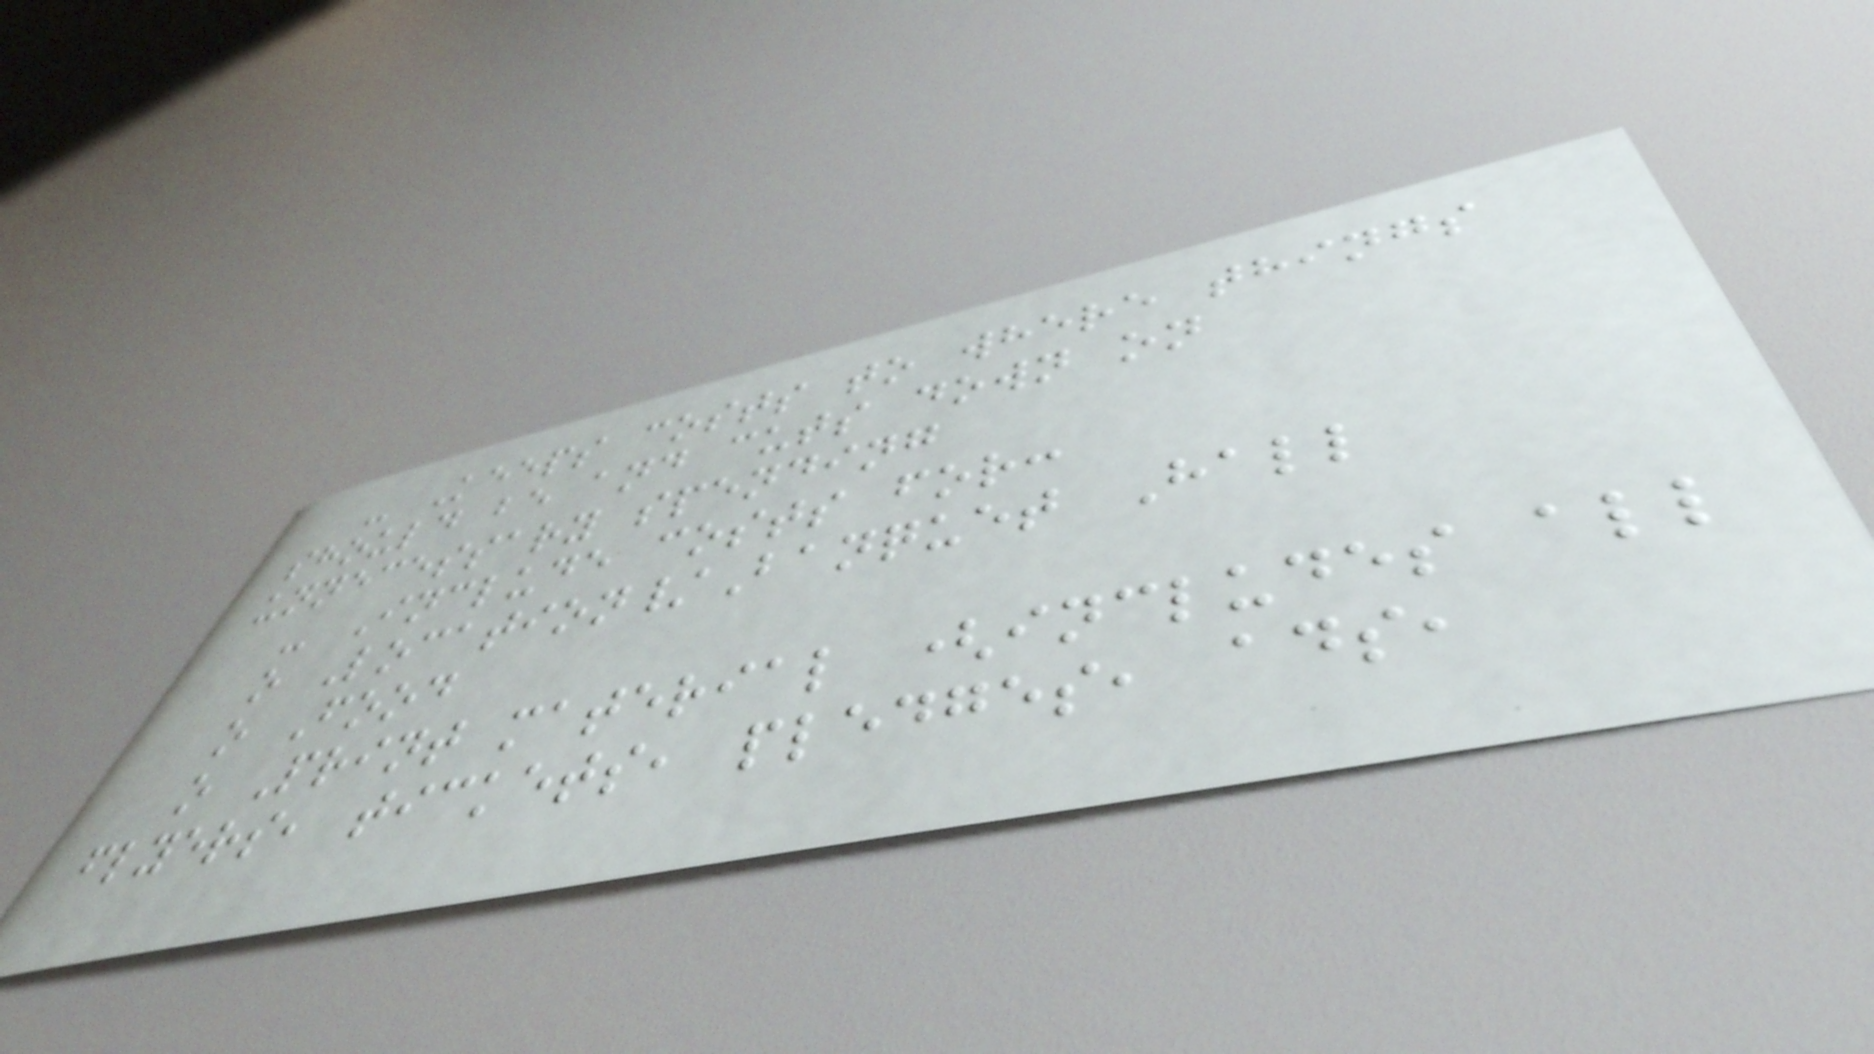- Keeps costs to where things
should be and cuts down on
unnecessary spending
- Include costs for:
o Location/Banquet Hall
o Food
o Print material (includes all
flyers, tickets, pledges, ads,
